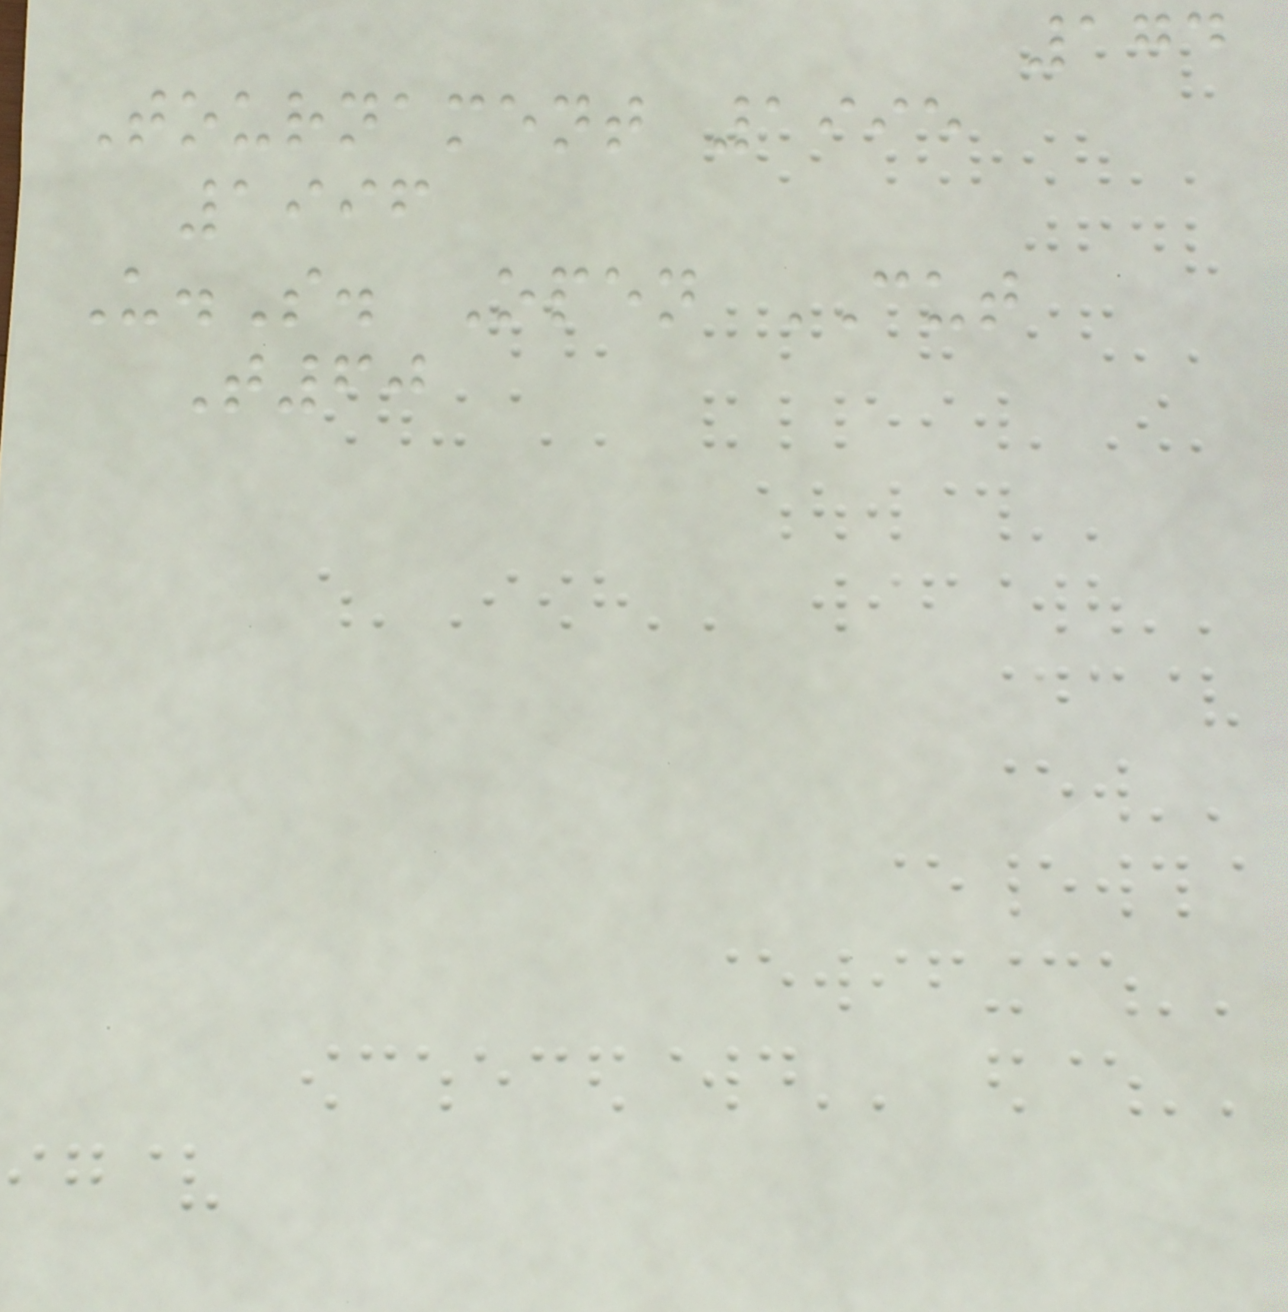174
Tournament 1995
1996
U.S. Open CUT
T60
